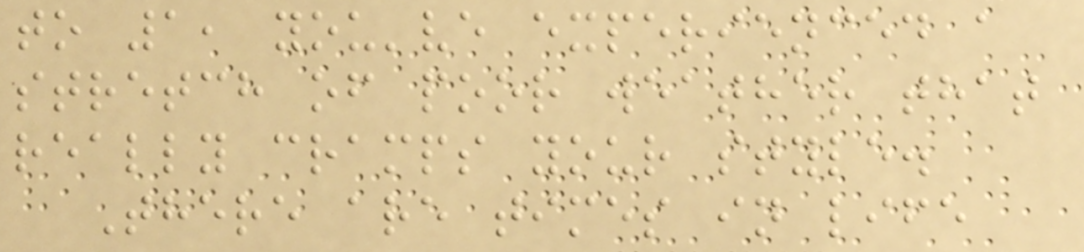to 1, you've experienced a
stretch of poor weather that
really cramps your style.
There are times in life
